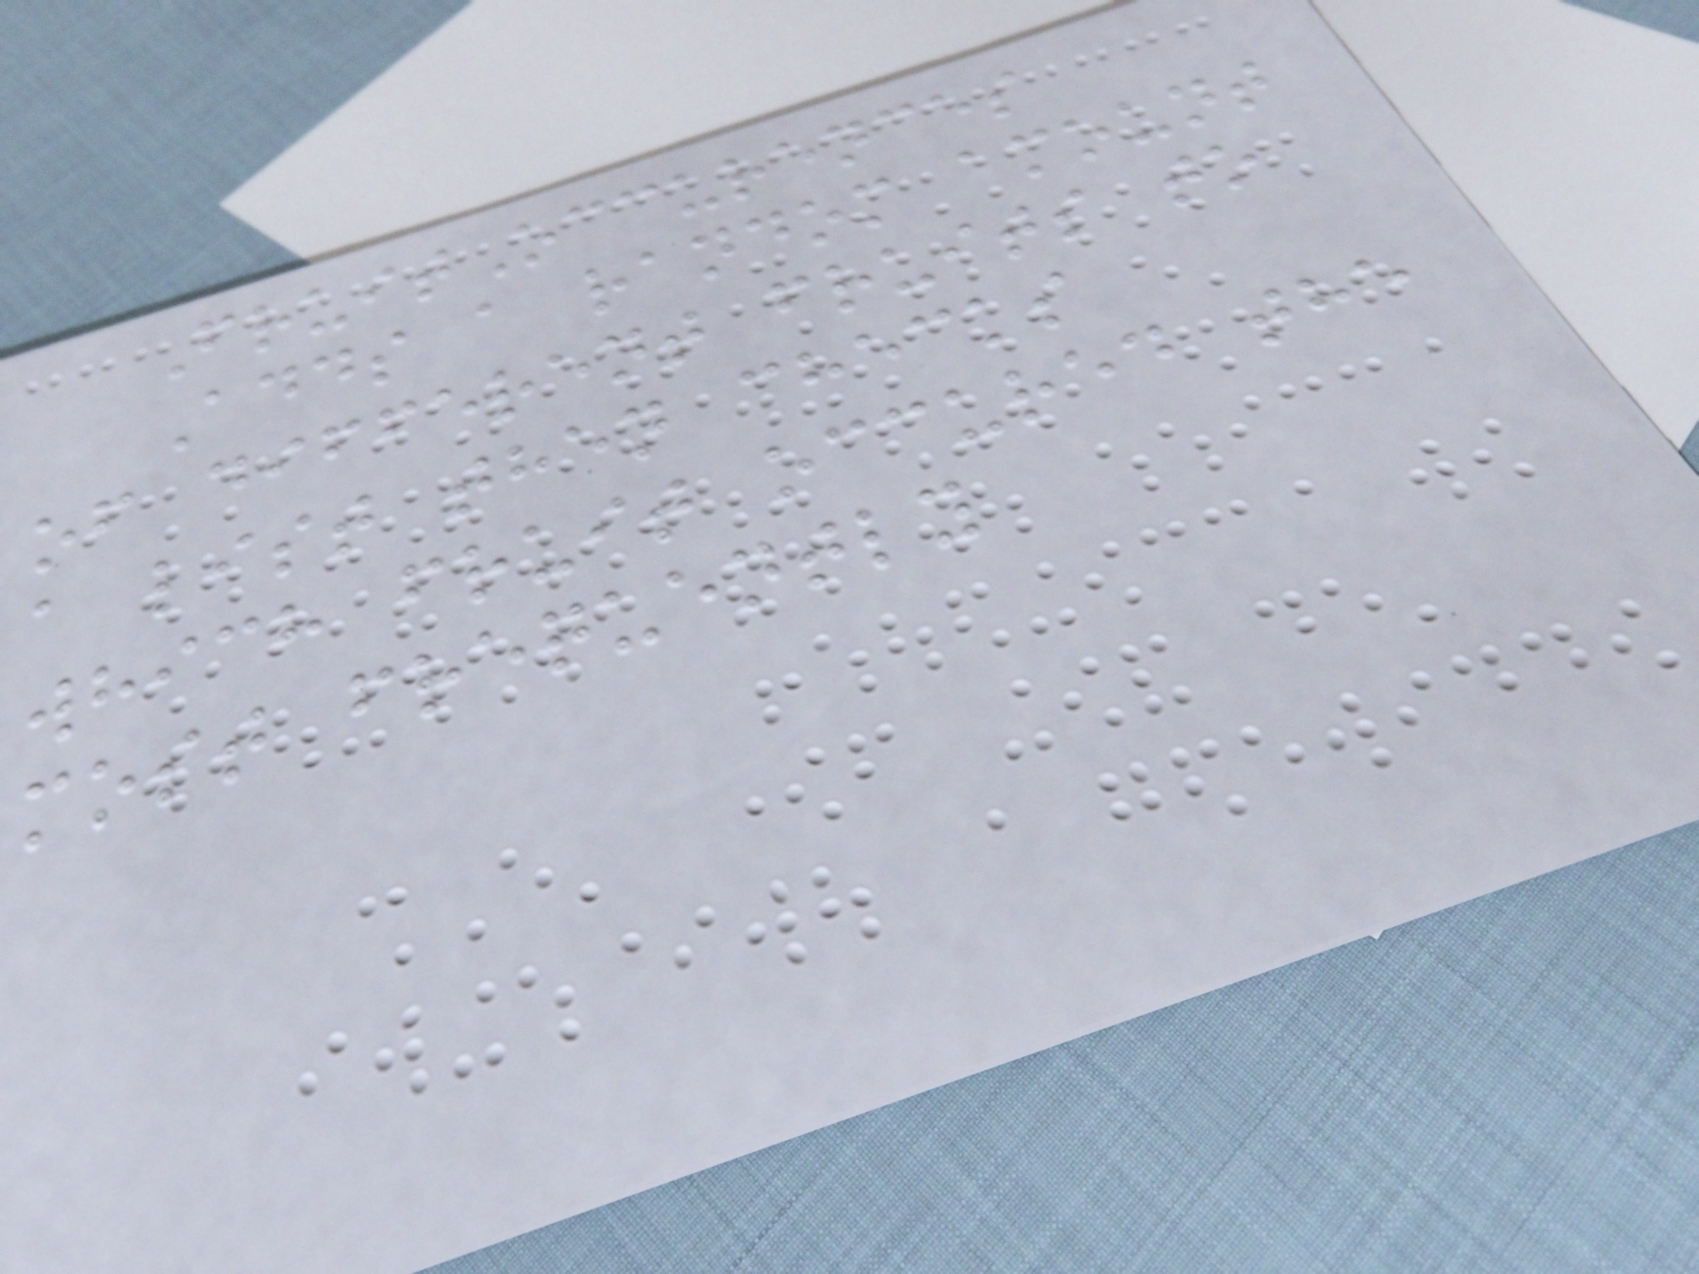FruitOccurences
Adds a random amount
of different fruits to
a list then checks
which fruit occured the
most frequently
